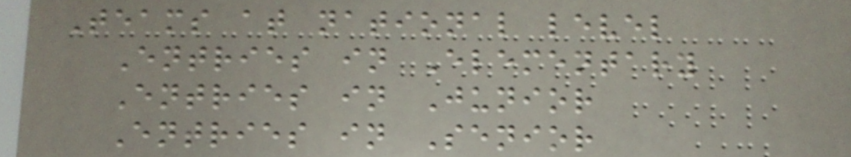Teams at national level
Entries in Elementary
Entries in Junior
Entries in Senior
